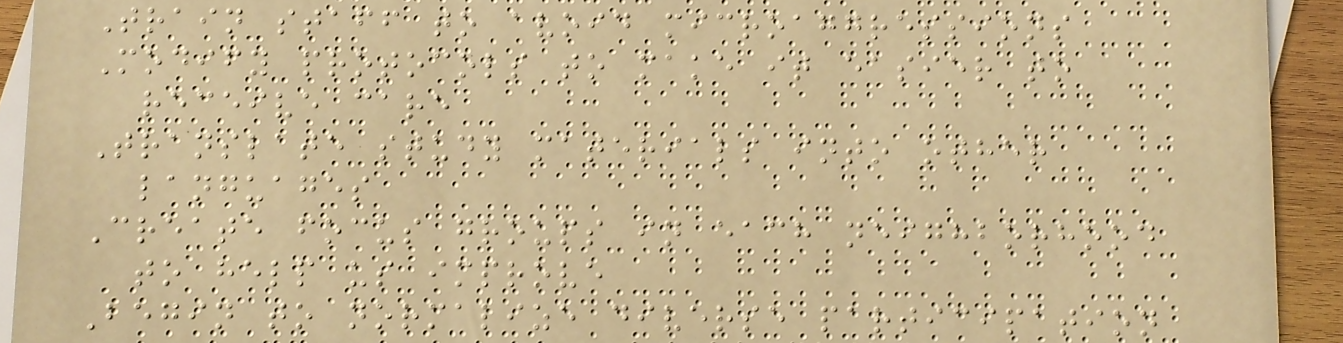Train staff to avoid microaggressions
Modify protocols to make it easier to
receive care
Translate study materials into other
languages
Create focus groups in each neighborhood
to help us improve
Begin to normalize diverse participation
